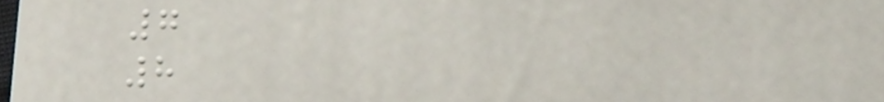7
8
